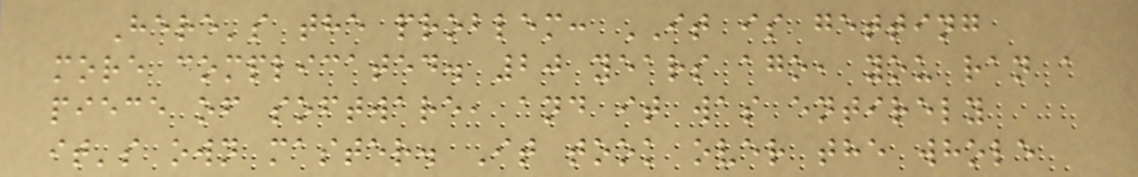Here's the problem: IT is getting
more complicated. 20 years ago, you ran a
piece of software, and it was entirely
it's own master. It took over the whole
